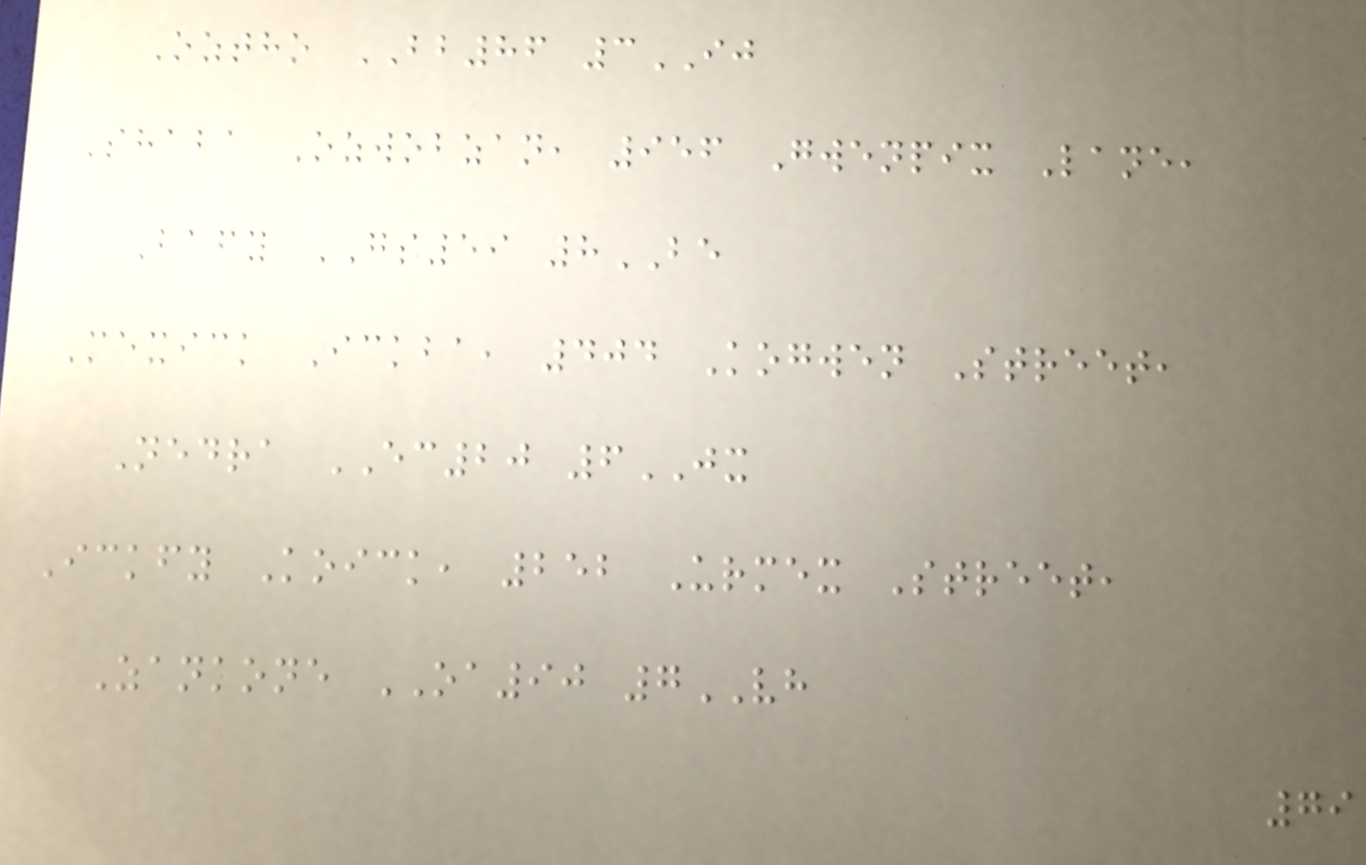Oztho BB86 3IJ
Shaba Ozwobzan, 956 Gwenpix Lane,
Bafy GS59 8BE
Mexick Ickba, 404 Kogwen Street,
Nedra EC20 6JX
Ickfy Koick, 252 Urmex Street,
Zankone OA90 7VH
79
